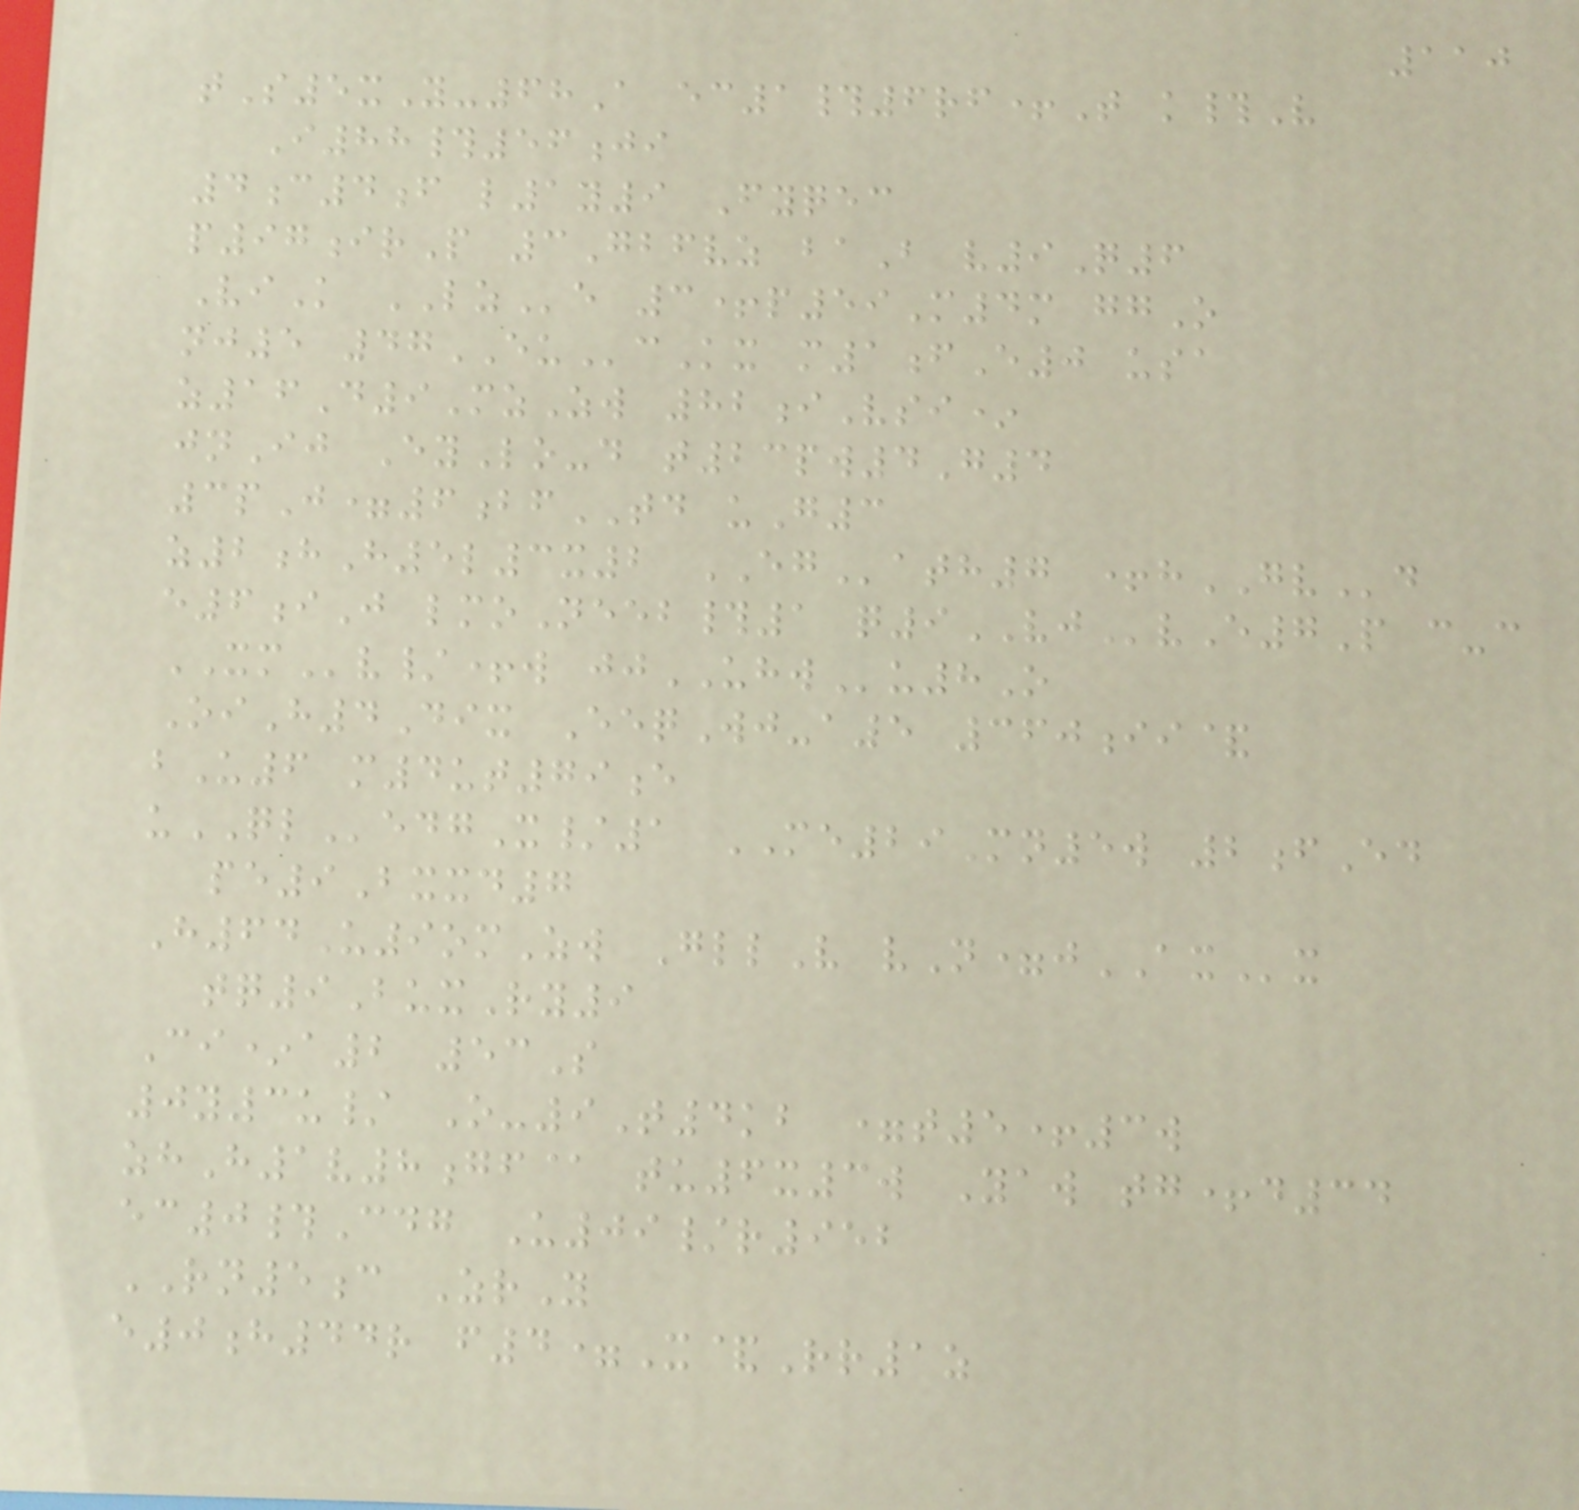110
tS5xY-68A ec1#6rf+T k#V
I88#56ji
4c4f l1y9 Fyqec
p97irP 3Gbfvz baB v9Q6
ViK LZe 3+p59M4m ggO
nj5 47EUcKx m1fE0 usa
z16D9MzZw 82iVsi*
jnIj EyLo-d t23pw4G4
3pJ=6bfTD uG3
z2hH5l3x2 EGath7 +hGVd
e6iJ lmoNeeb#1 q9VJvE7P c-c
XMv/+w jjUHWu8O
OiH4Dix EeqWj-a5 360ii&
bU6 m4ut79e
uQLedgX/1 ME29Mn5w 2fEd
pe9Bxxd7
H64U9omZw GllV vN=jAXx
tq9BuxRy9
Ci*a2 53S
0y3u/ O-9T4kb =t5+3w
zhH1v8gf@ tu6x3w Yaw tg+d34
ec0#Cdg U09/r952
RN5c ZrY
e0h44r f4=X&Rr1z
